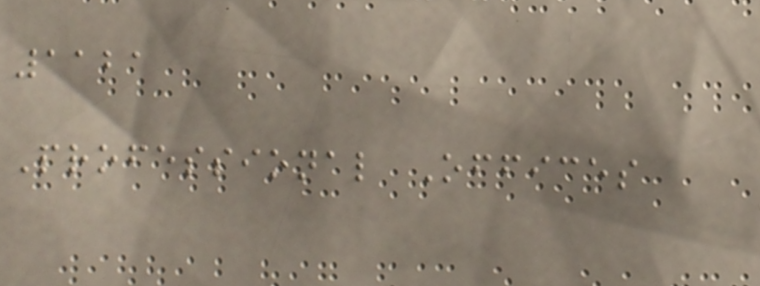1121
Professional Offices
